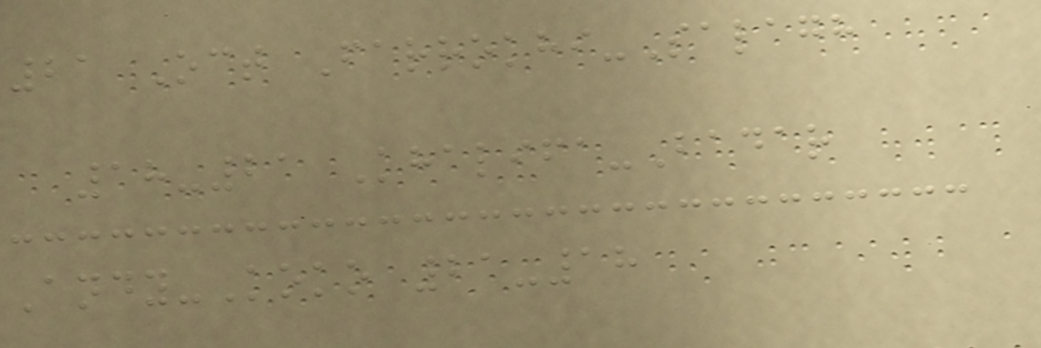21 Oct Farrokhi-Salagh
18-21 Khalifa-Badar
Andy-Koko 21-18
